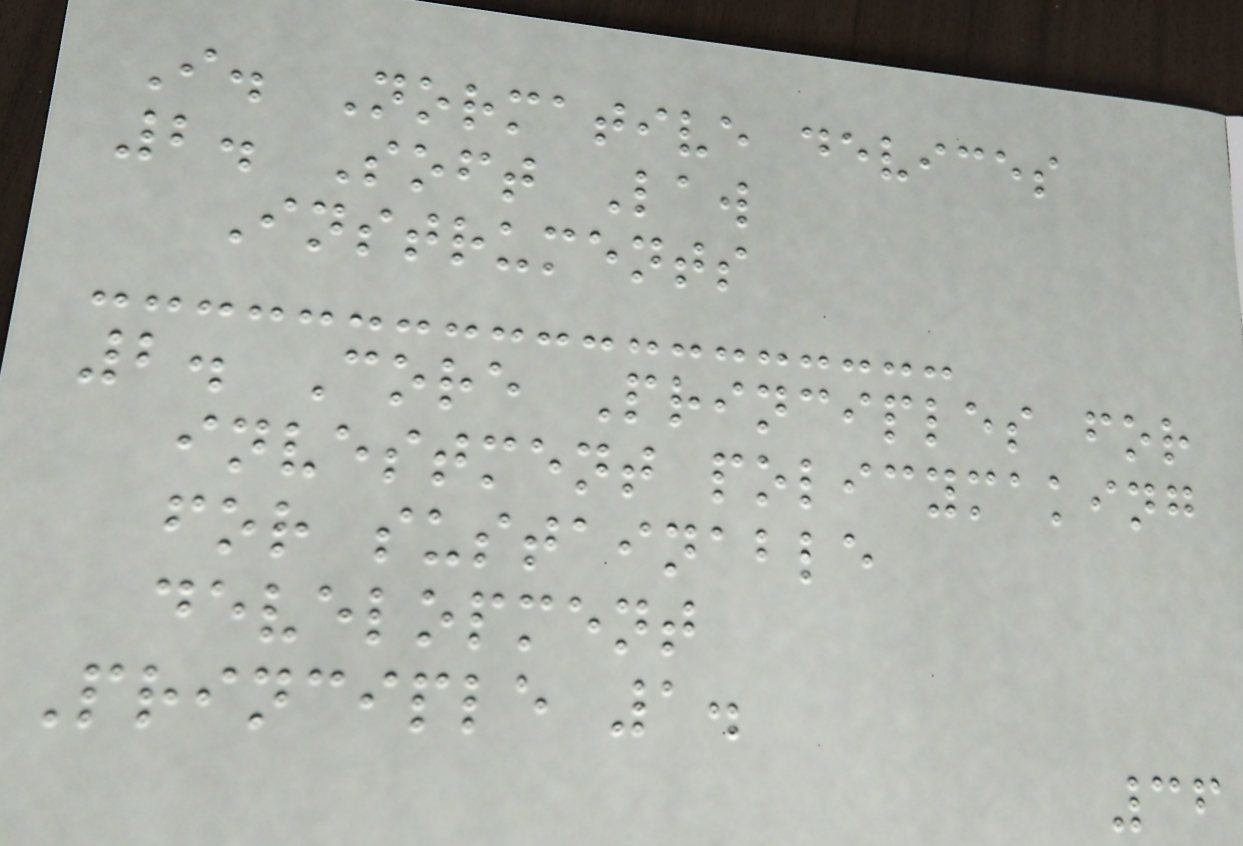I. Normative devices
2. Soft Law
Instruments
2. Core Principles for
investment policymaking
for sustainable
development
Principle 1.
36
